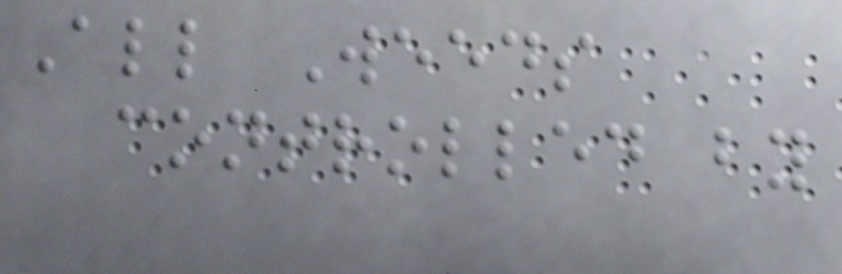All Weeds
controlled by
